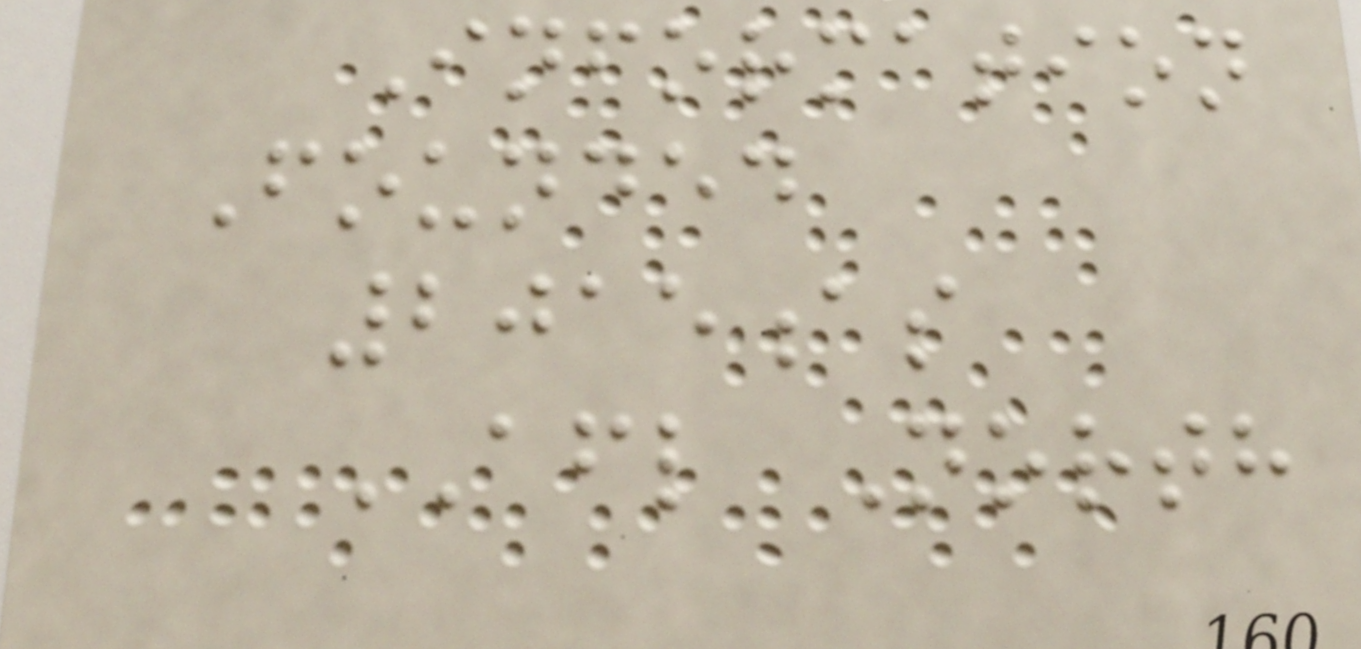Information
Founded
2015as
AFL North
